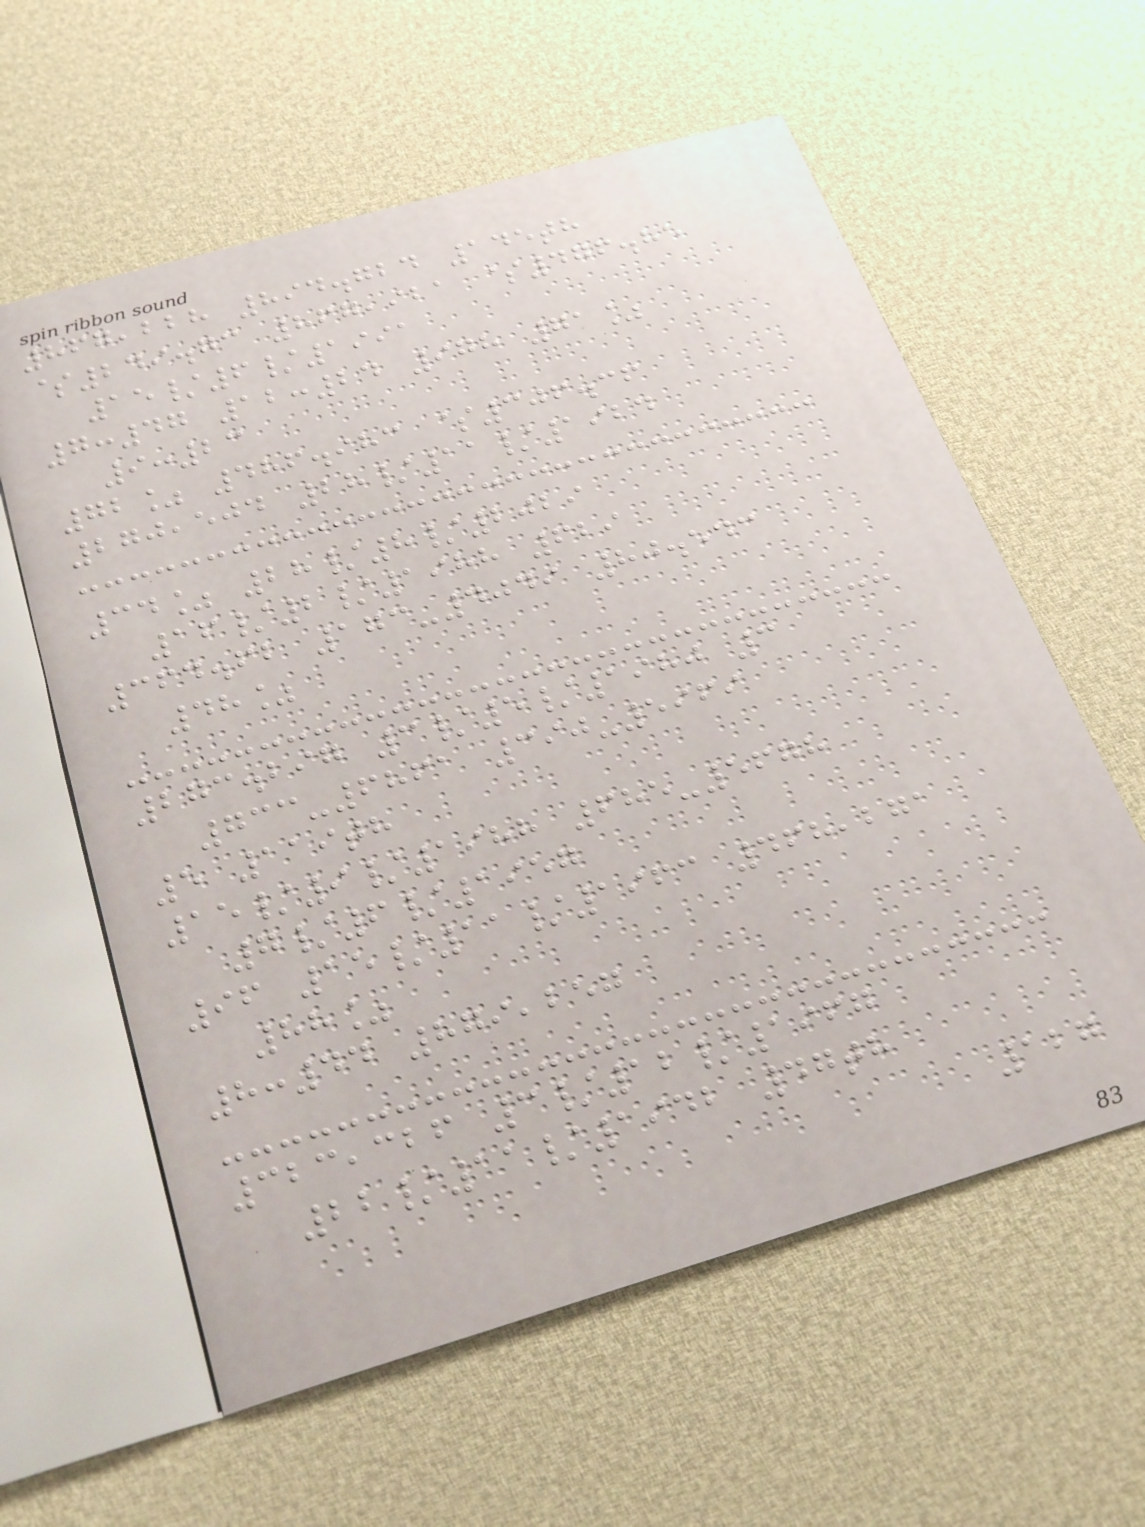867,228 894.724 145th
$249.73 867,921 $476.85
15/6/1991
7:47 12:24 978 71%
9:23
72% 486.983 $306.36
270,504 28/11/1924
34% 28/8/2029
16/2/1988 629
364.62 173-4049 80.543
48%
273.297 3/5/1980 3
733-6861 390-5969
5 119th
15/9/1988 685-5678
7/6/1957
96 15/11/1963 468,271
88%
8:44 879,257
323,326 3/12/1967
22/11/1942 47th
127
